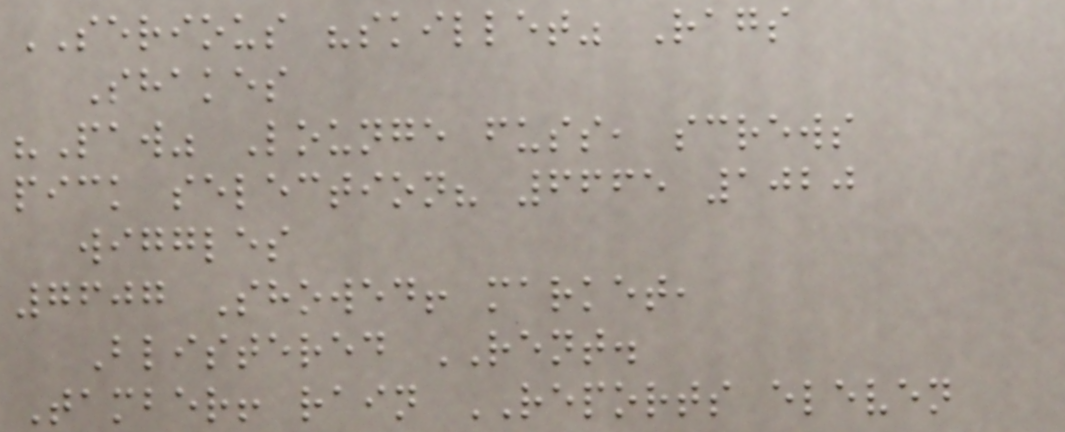SERIOUS "skillet" Rags
Shakes
"Paw" Lounge fuss, screws
pick selection? 6665 1020
wiggles
7607 Showed! market,
Blistered RENT.
Tamber! rain REPORTS eleven
